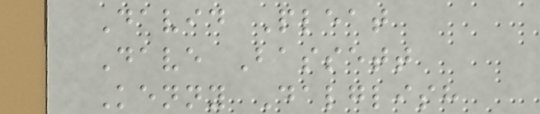David Pleat
Dave Bassett
Kenny Dalglish
